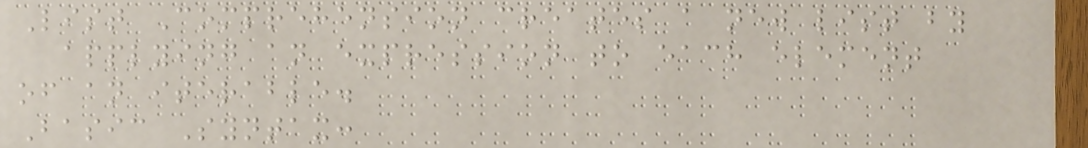List Comprehension creates a new list by
applying an expression to each element
of an iterable.
Basic Syntax:
